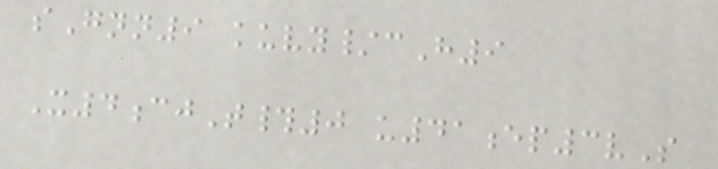sGnn9 kuvy/cH9
X4cjT#0 u41ep3vS
